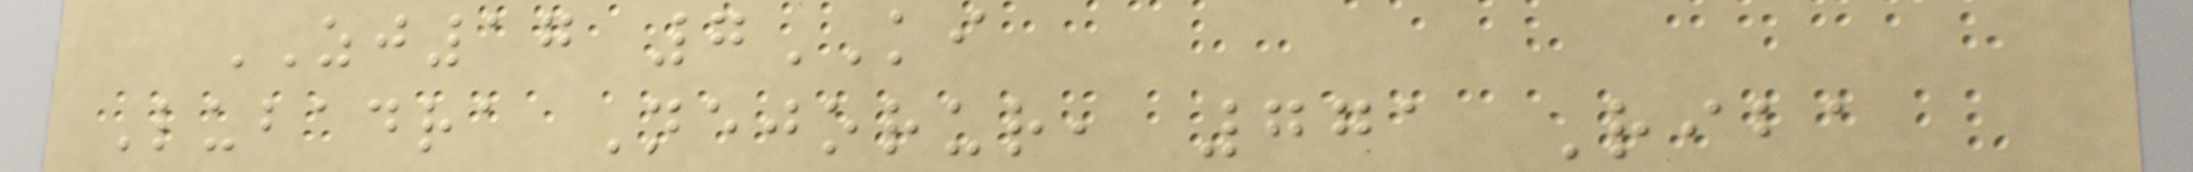ZJ17 7KI
Lubadra Nejorur, 771 Riba
